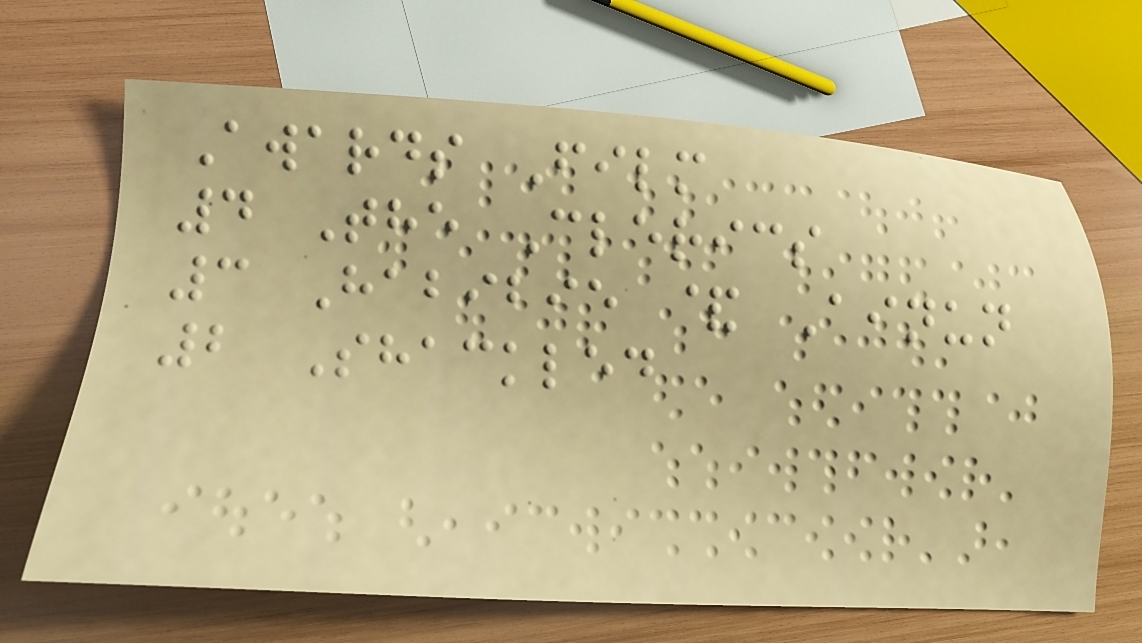Awards Film
4 The Clerics
3 Habibie & Ainun
2 Shackled
